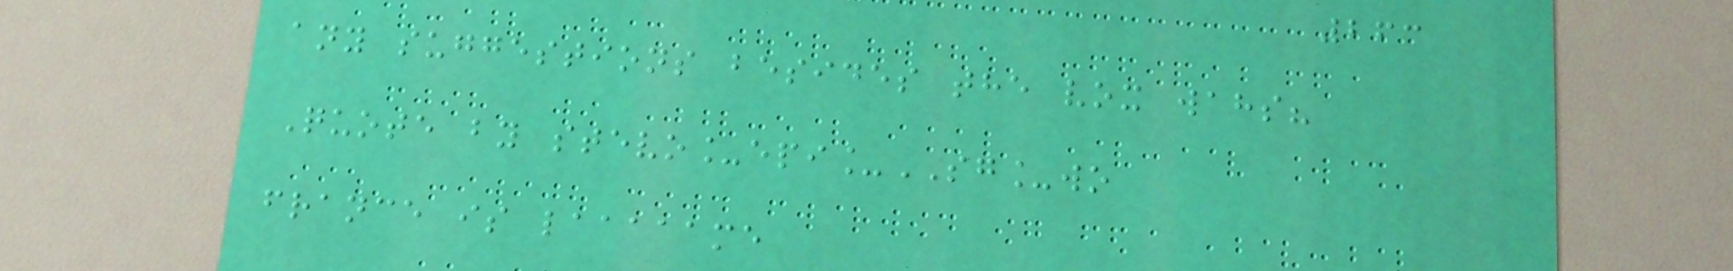263
any suggestions besides the vox wahs?
Quote by stevo_epi_SG_wo
france is laaaaame
